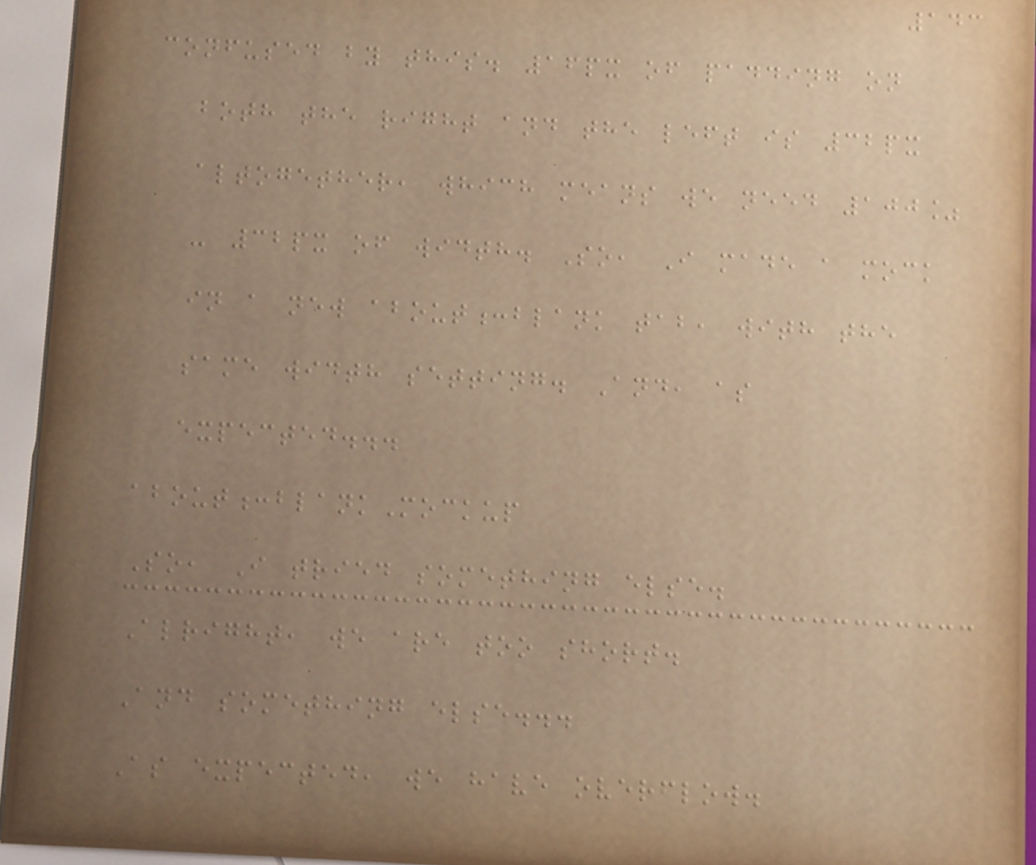143
confused by this. 16px of padding on
both the right and the left is 32px
altogether, which means we need 100%
- 32px of width. So, I made a mock
in a new about:blank tab, with the
same width setting. And, as
expected...
about:blankMockup
So, I tried something else.
Alright, we are too short.
And something else...
As expected, we have overflow.
